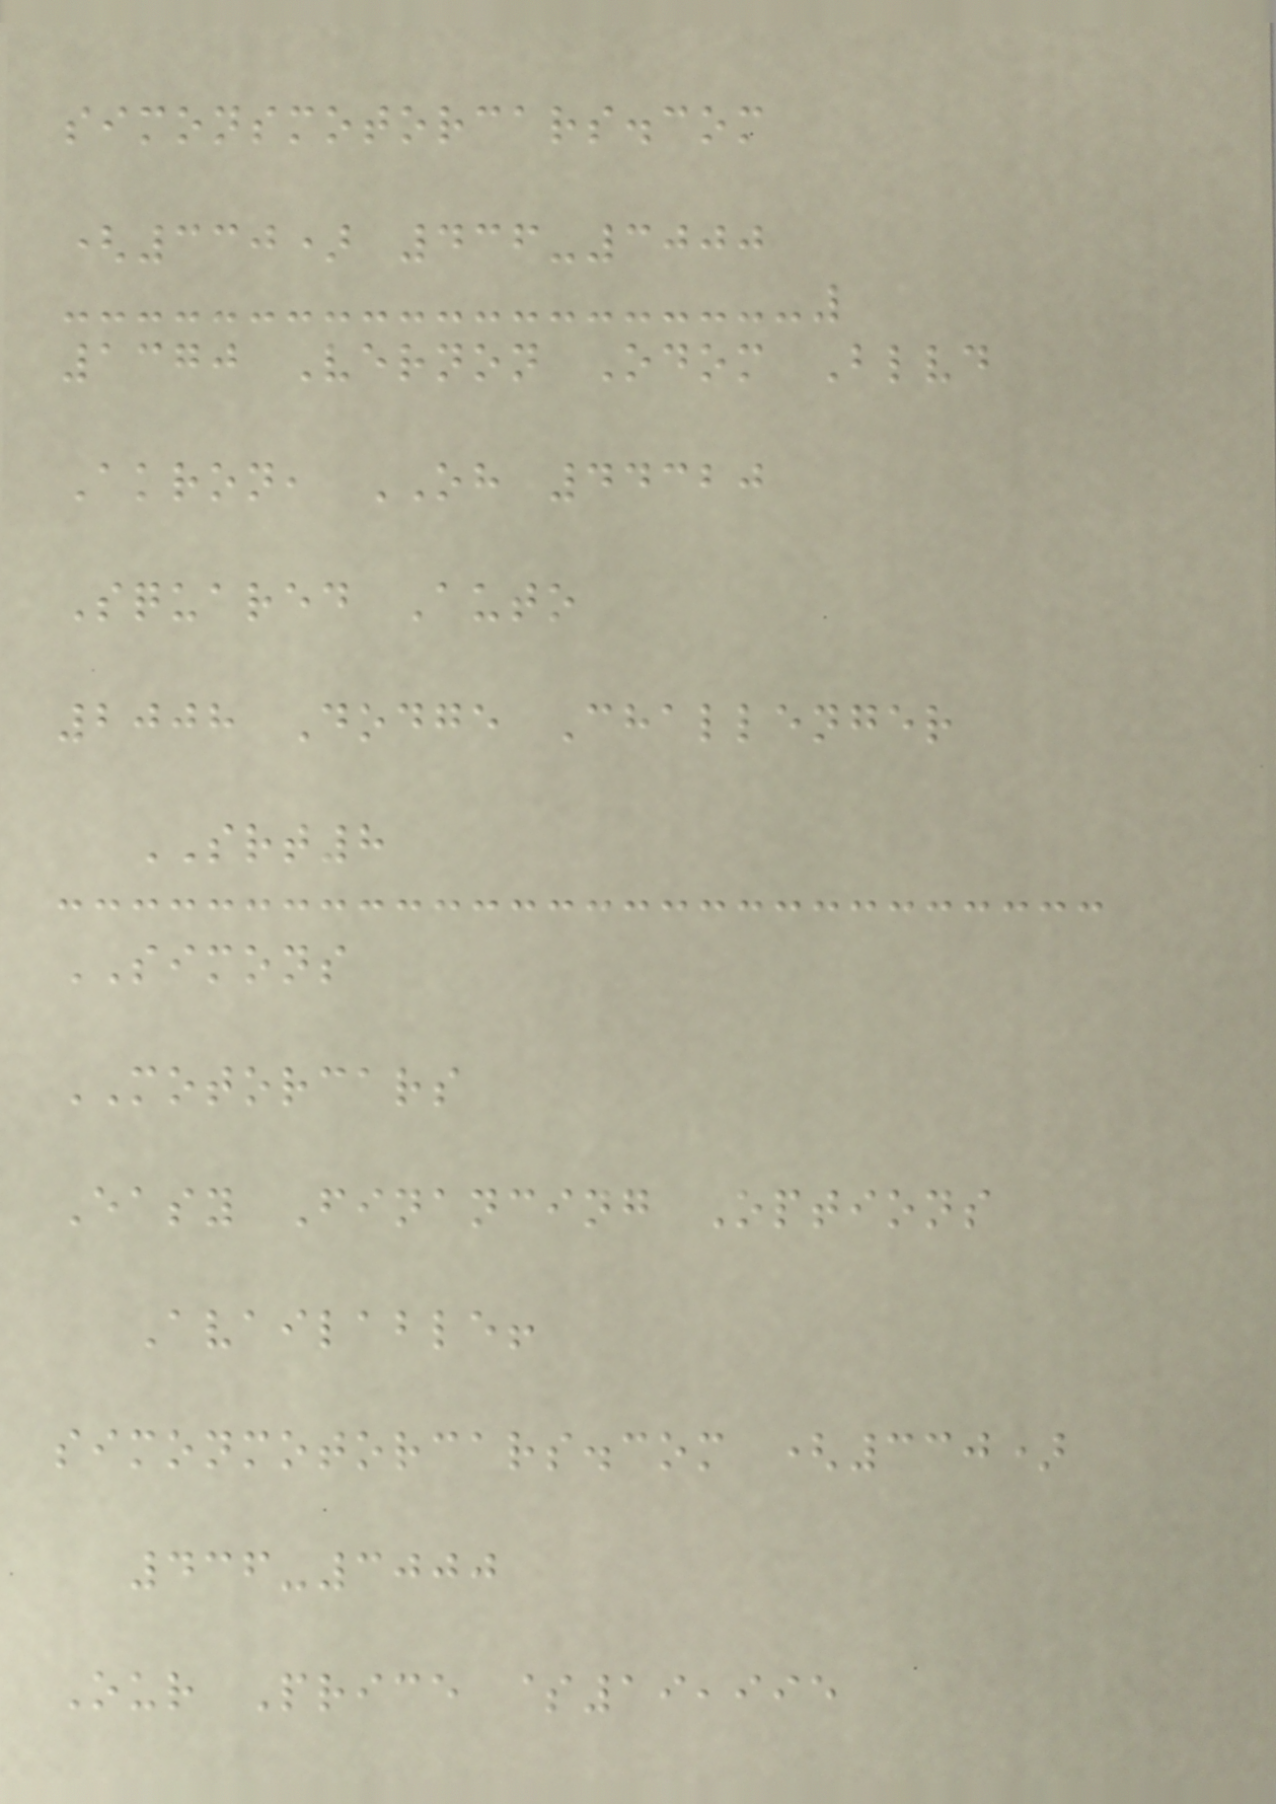simonsmotorcars.com
(330) 436-3000
1370 Vernon Odom Blvd
Akron, OH 44320
Squared Auto
2008 Dodge Challenger
SRT8
SIMONS
MOTORCARS
Easy Financing Options
Available!
simonmotorcars.com (330)
436-3000
Our Price $19,995
